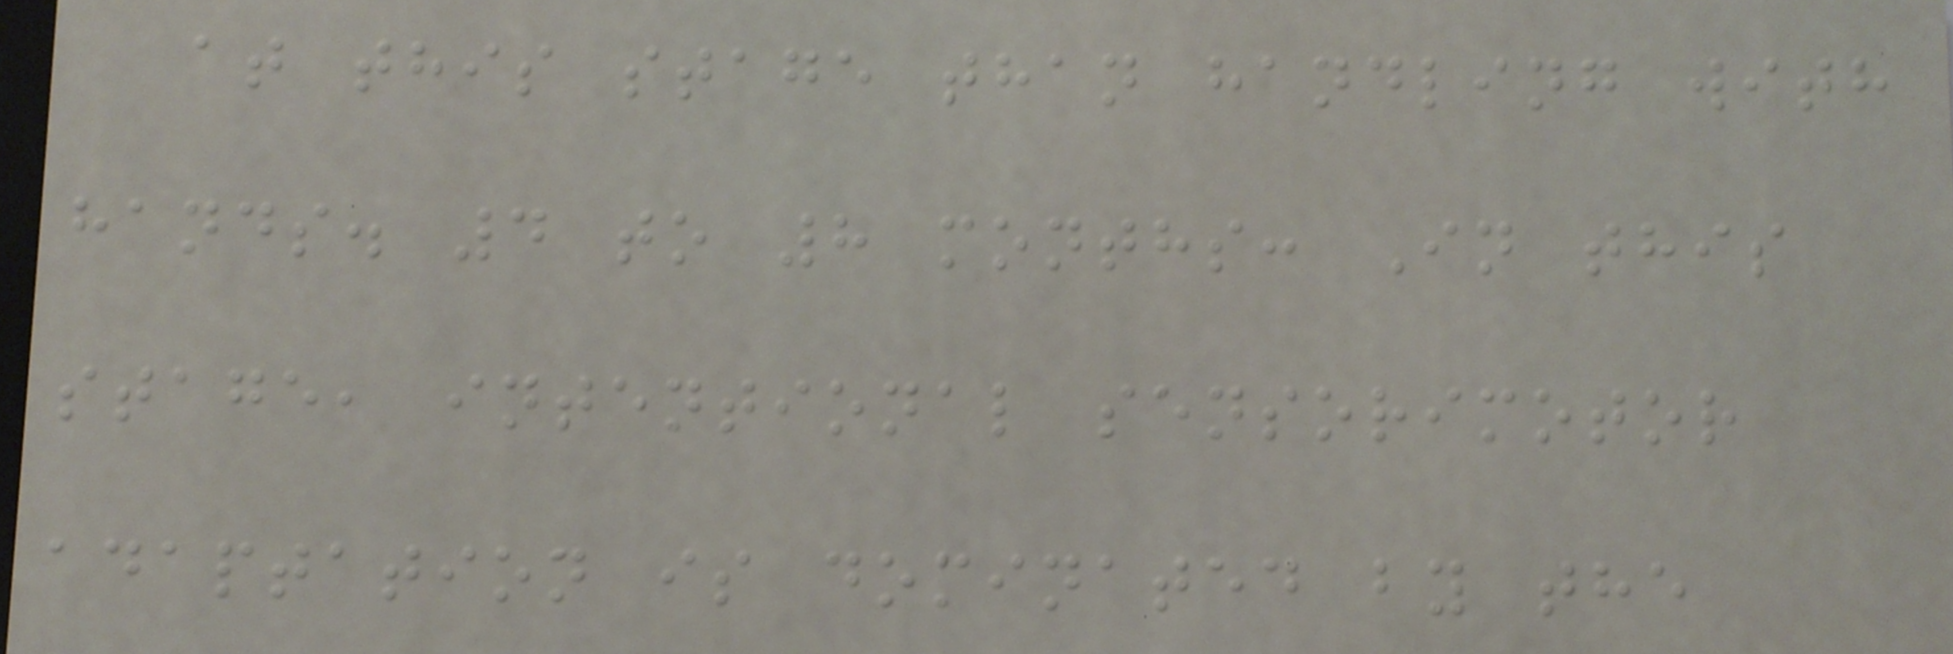at this stage than handling with
hands. 4 to 8 months: In this
stage, intentional sensorimotor
adaptation is dominated by the
